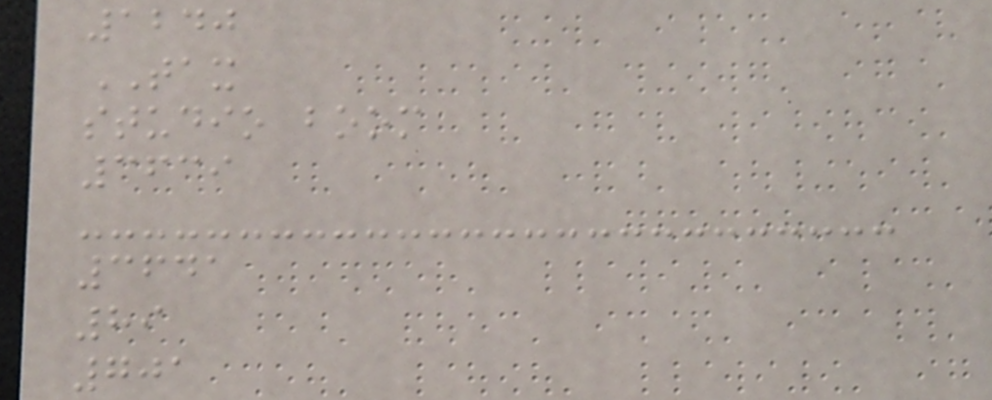1240
TAX
studio boom
3639
3641
89
701
